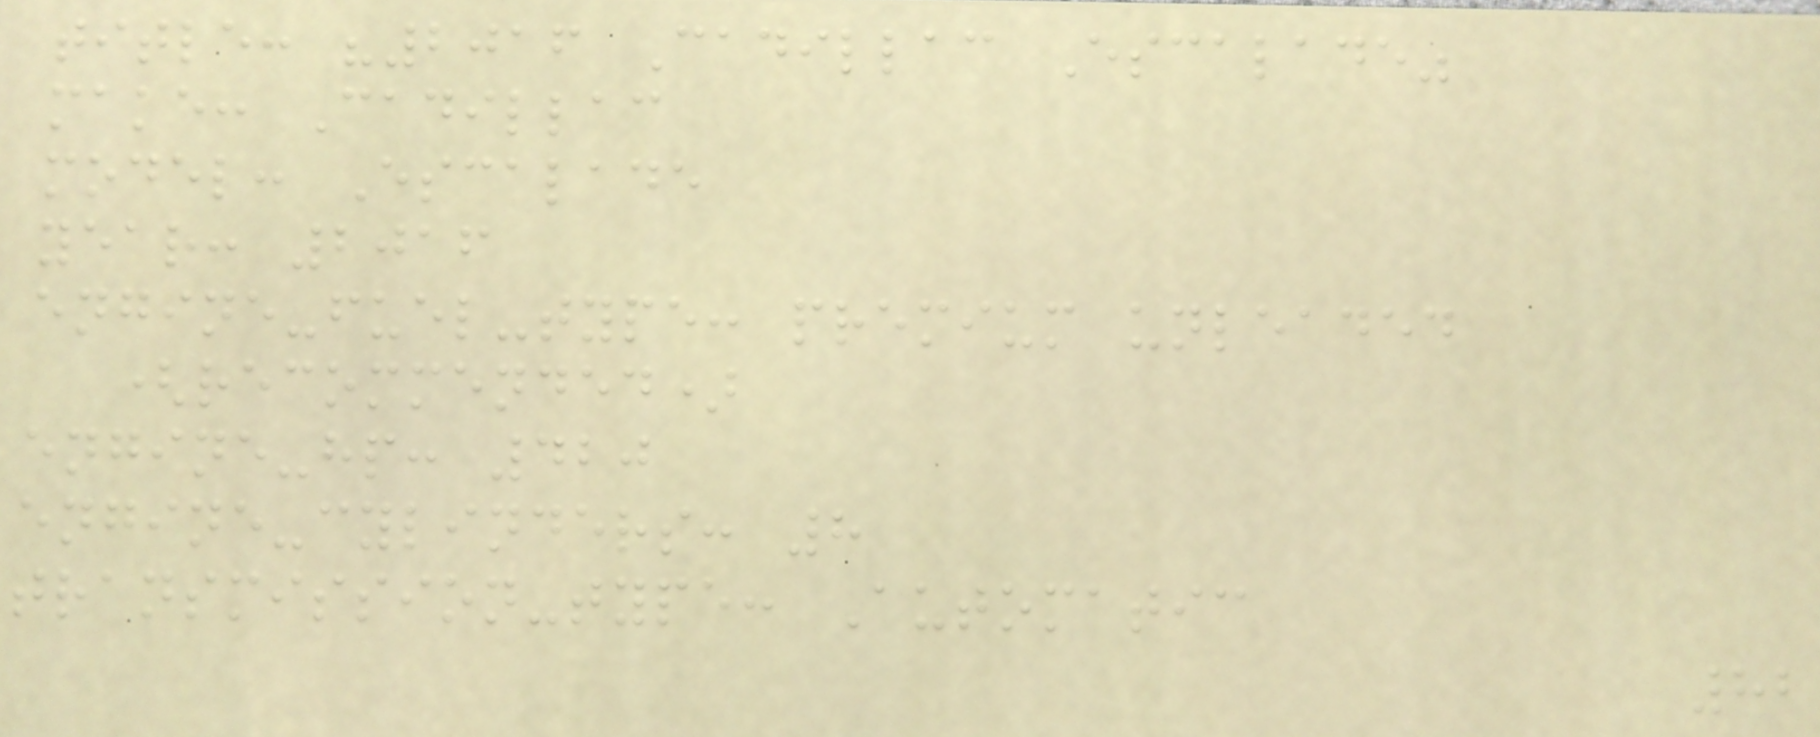title: "2016 Cadillac Escalade"
make: Cadillac
model: Escalade
year: 2016
engine-fuel-type: premium unleaded
(recommended)
engine-hp: 420
engine-cylinders: 8
transmission-type: Automatic
82
